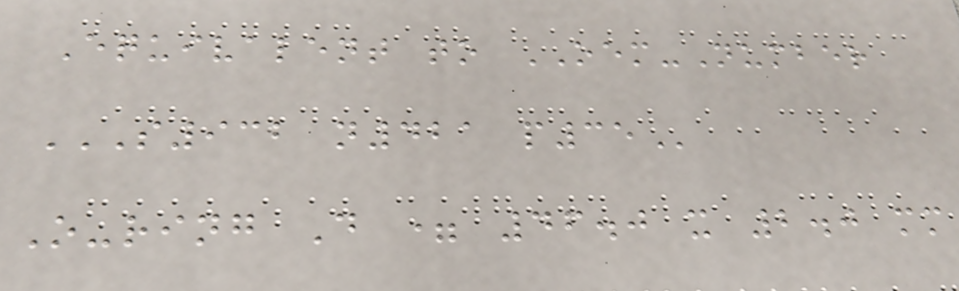Equivalent to OEM-Number
S932 N421 P35
O-ring D = 46.0 x 2.0 mm
